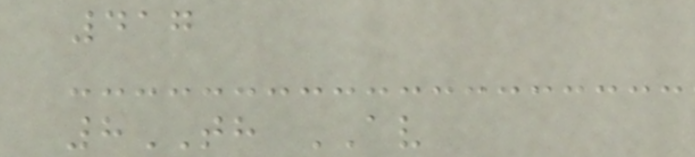417
8TH AV
